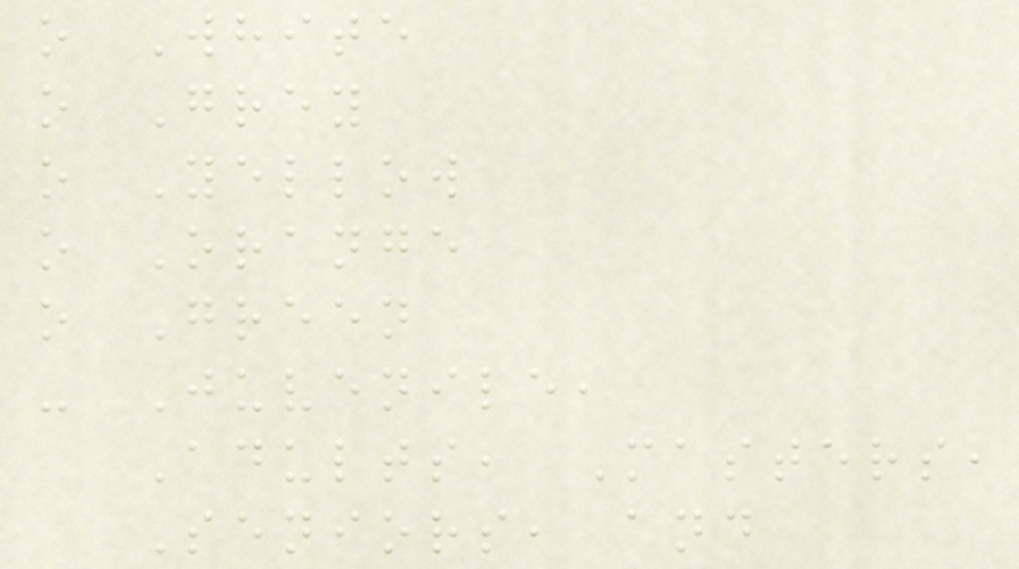o White
o Grey
o Yellow
o Orange
o Green
- Juvenile,
Adults, Masters,
Seniors, and
